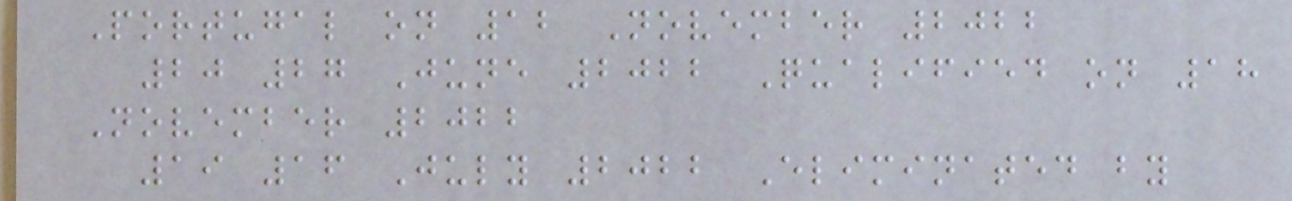Portugal on 12 November 2022
20 27 June 2022 Qualified on 18
November 2022
19 16 July 2022 Eliminated by
